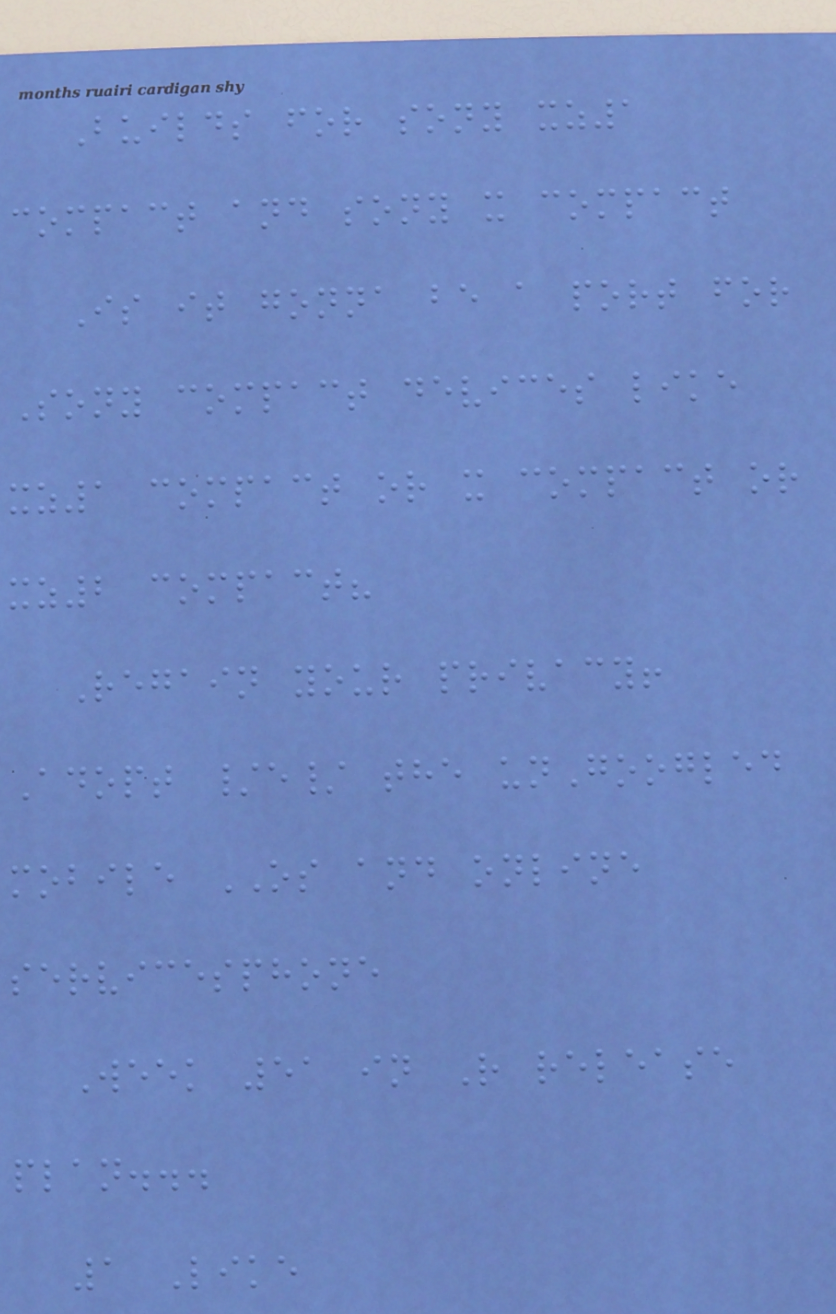Builds for sony xz1
compact and sony x compact
Is it gonna be a port for
Sony compact devices like
xz1 compact or x compact or
xz2 compact?
Regain your privacy!
Adopt /e/ the unGoogled
mobile OS and online
servicesphone
Week 51 in R release
plan...
1 Like
